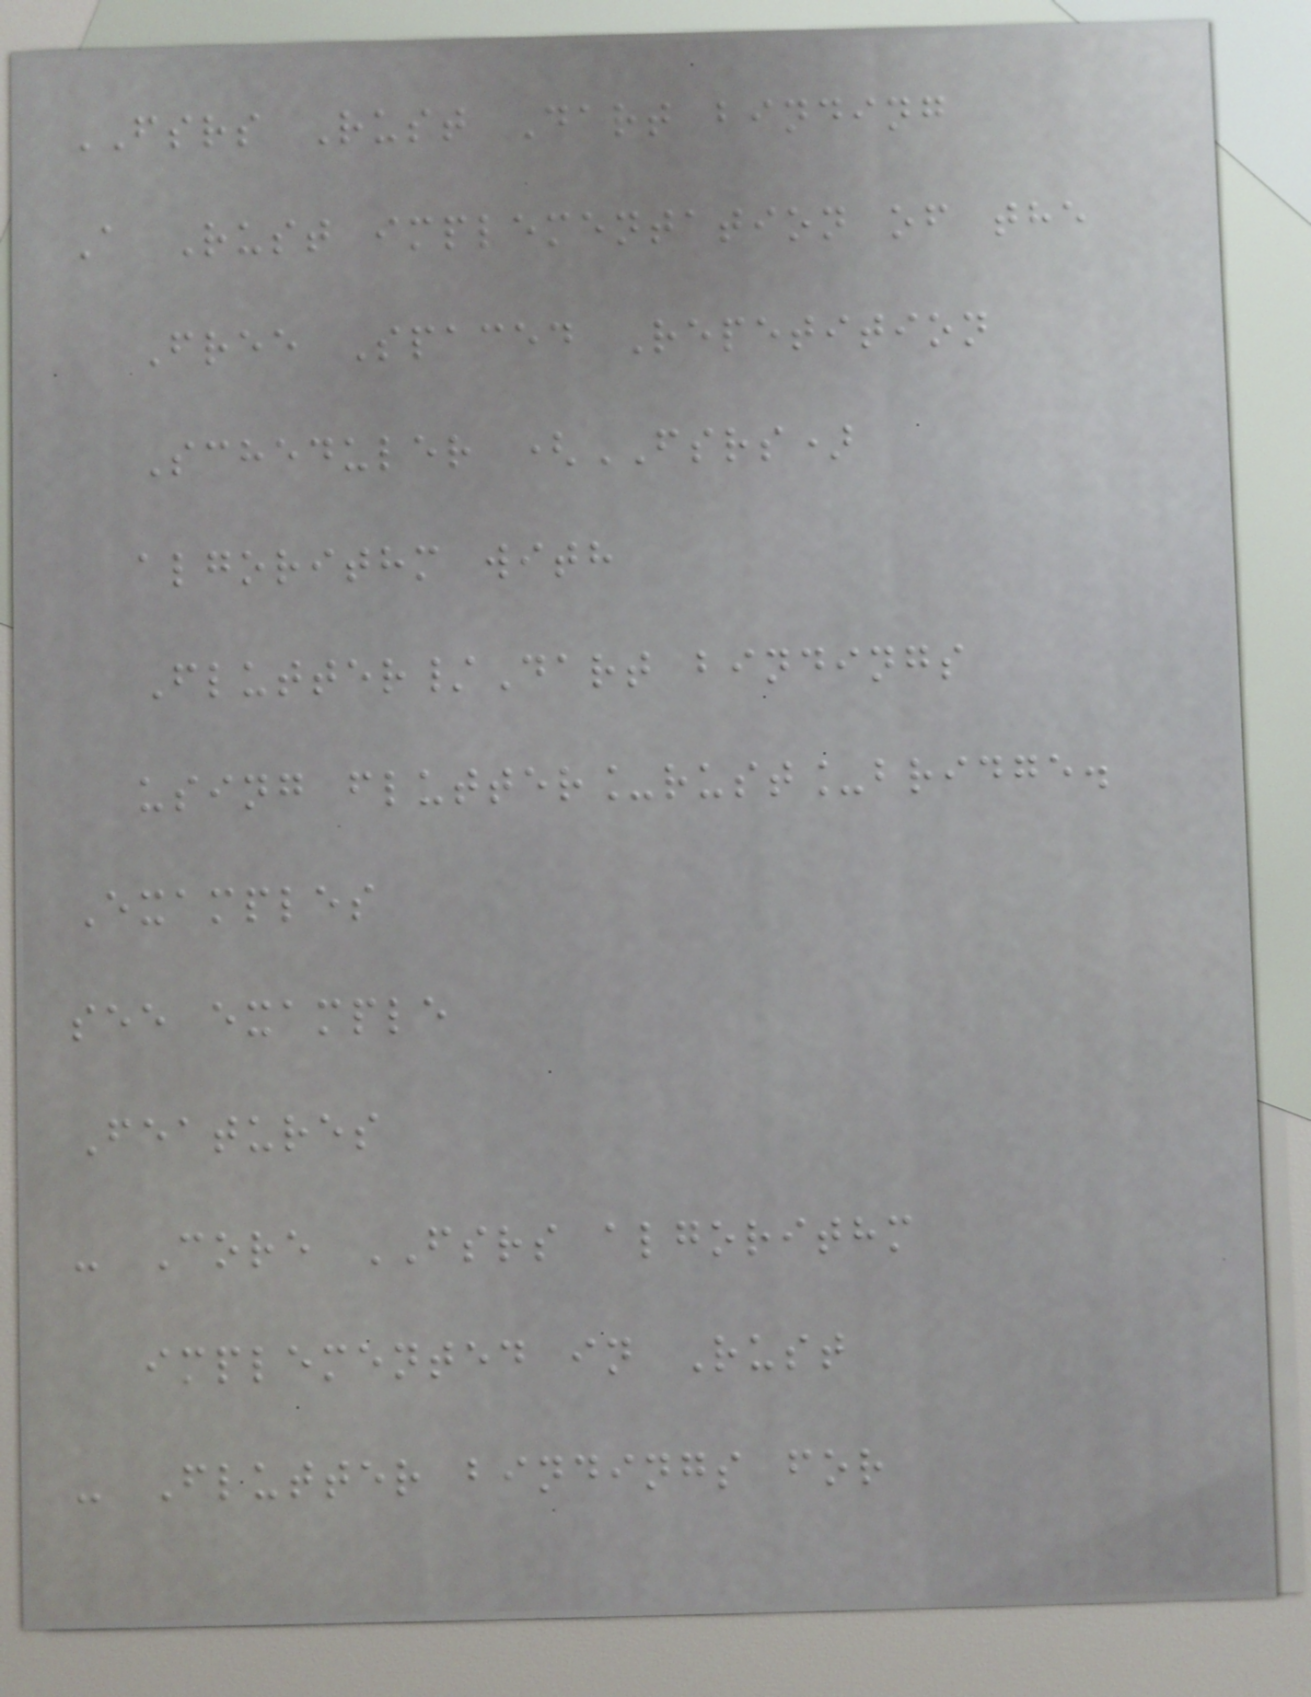FSRS Rust Dart binding
A Rust implementation of the
Free Spaced Repetition
Scheduler (FSRS)
algorithm with
Flutter/Dart bindings
using flutter_rust_bridge.
Examples
see example
Features
- Core FSRS algorithm
implemented in Rust
- Flutter bindings for
